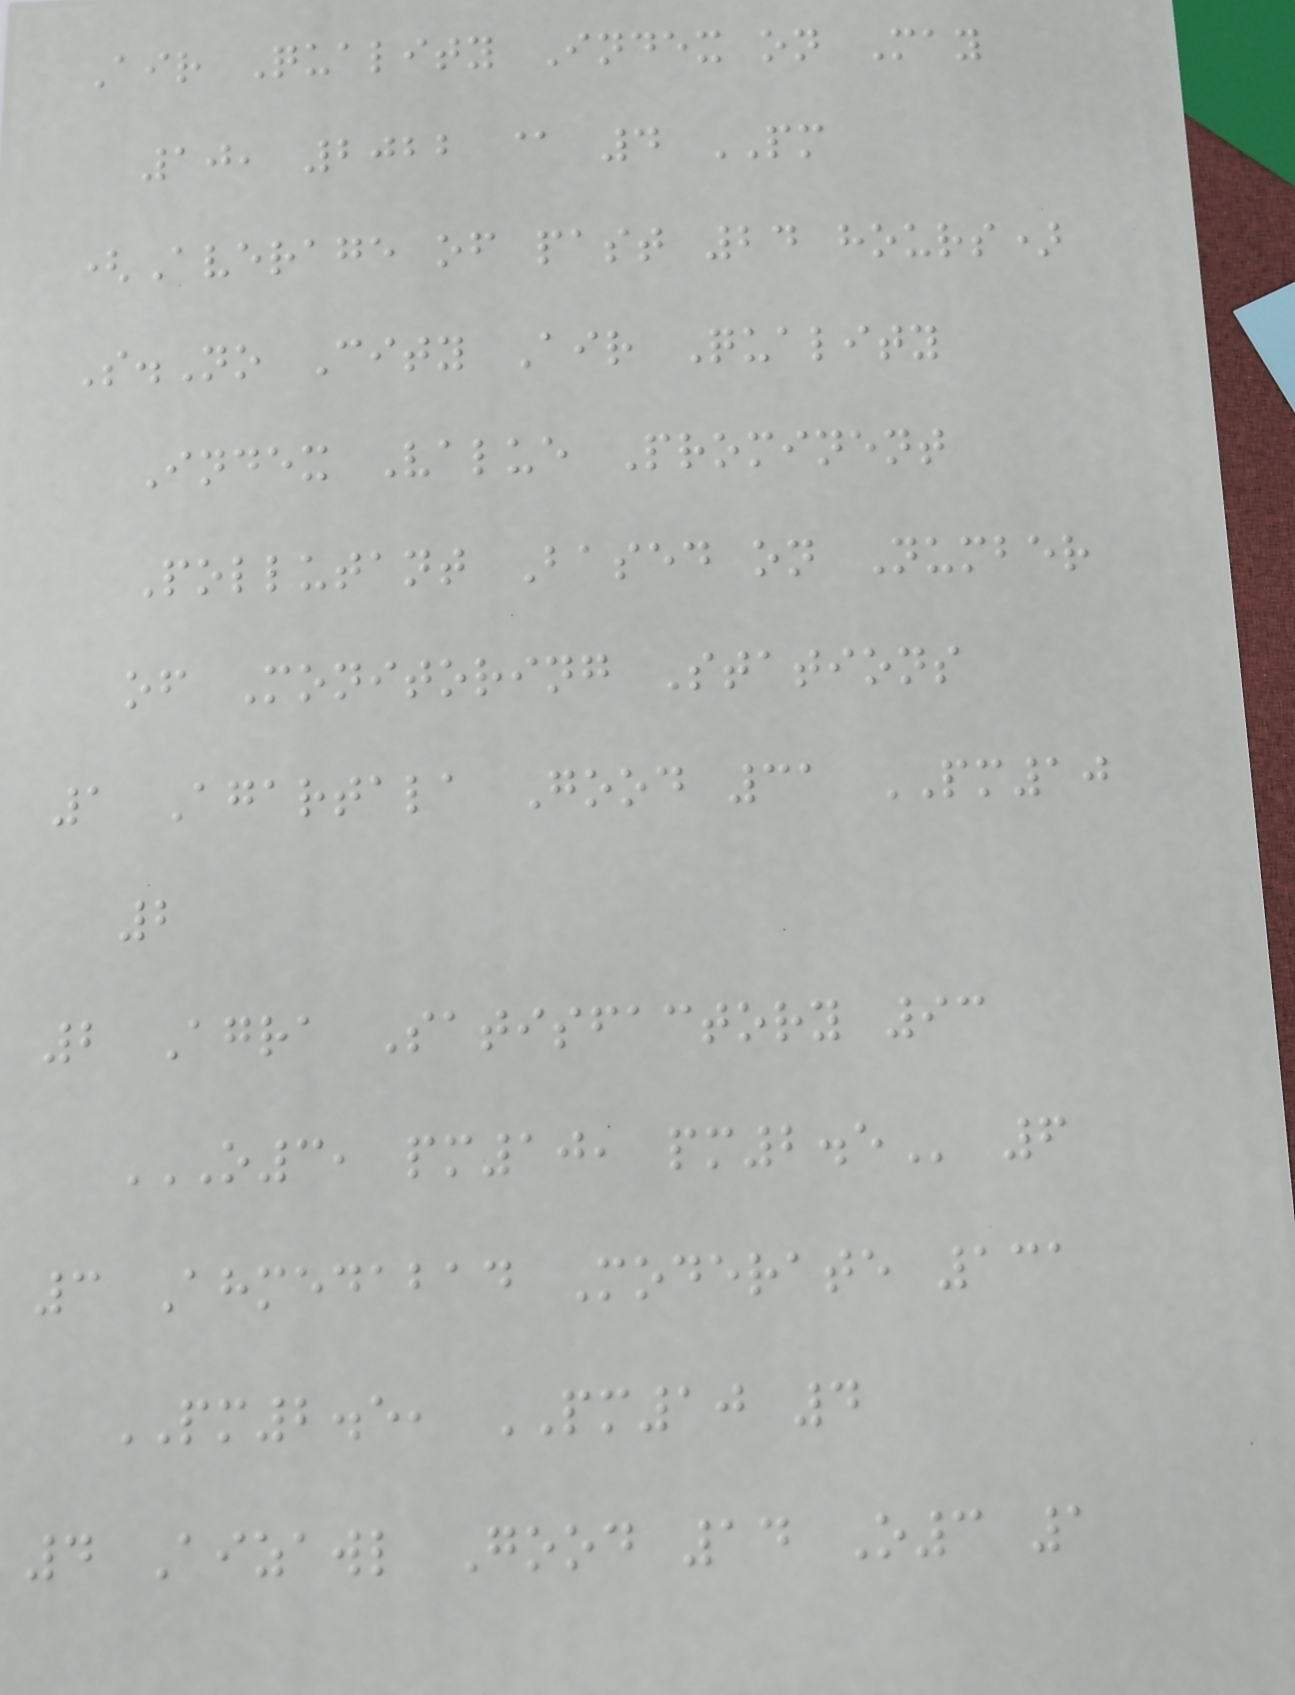Air Quality Index on May
10, 2022 @ 4 PM
(Average of past 24 hours)
S.No City Air Quality
Index Value Prominent
Pollutant Based on Number
of Monitoring Stations
1 Agartala Good 31 PM10
2
2 Agra Satisfactory 93
O3, PM10, PM2.5 6
3 Ahmedabad Moderate 131
PM2.5, PM10 4
4 Aizawl Good 14 O3 1
